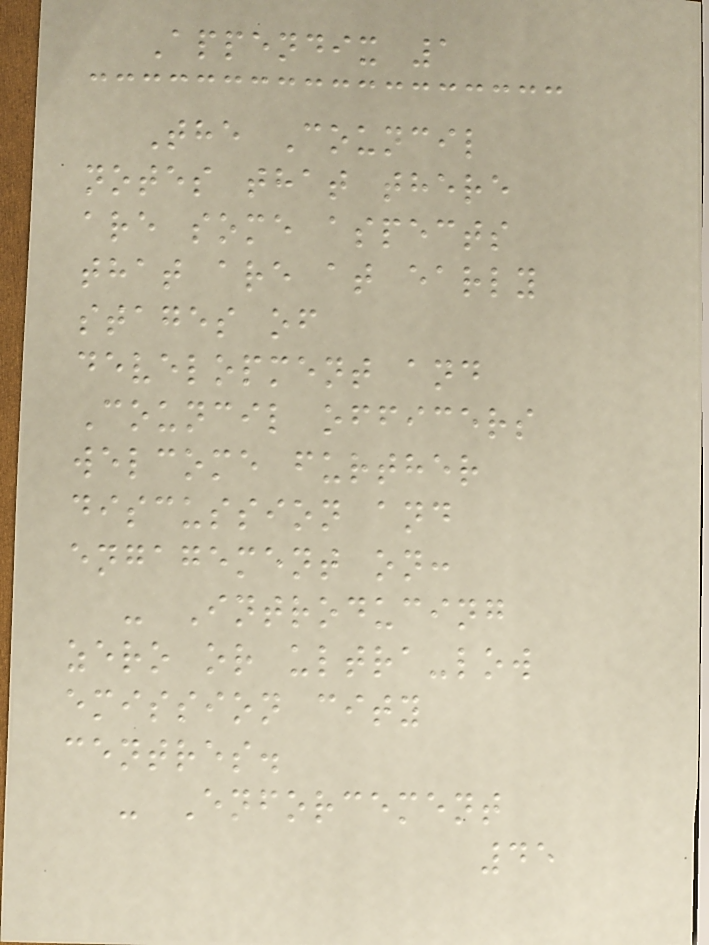Appendix 1
The Council
notes that there
are some aspects
that are at early
stages of
development and
Council officers
welcome further
discussion and
engagement on:
- Introducing
zero or ultra-low
emission city
centres.
- Enforcement
45
